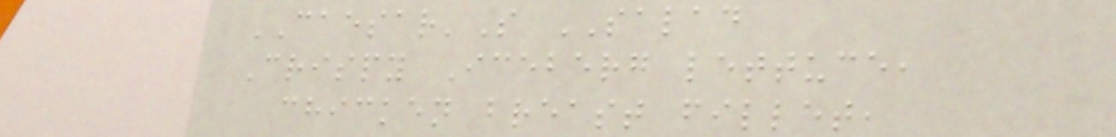CAESAR'S SALAD
Crispy Iceberg lettuce,
chicken breast fillet,
